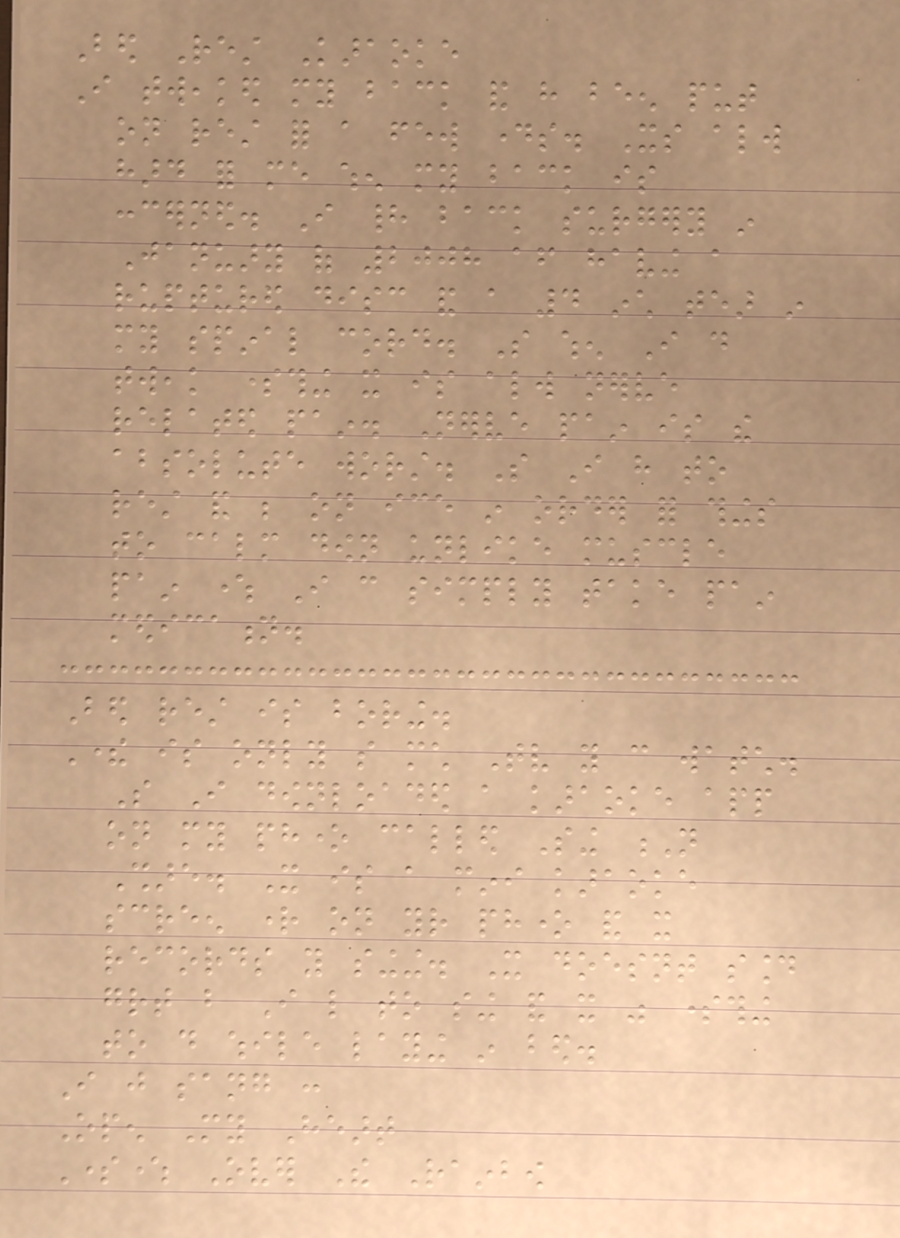Bed Rest Karaoke
I tweaked my back and have been put
on rest for a few days. Its always
hard for me when my back is
concerned. I had back surgery in
January of 2008 after having a
ruptured disc and a 4 inch tear in
my spinal cord. So when I do
tweak something it is always nerve
related pain. Nerve pain is the
absolute worst. So I have to
rest and be on ice in order for things
to calm down unlike muscle
pain where I can simply take pain
medication.
Bed rest is boring.
There is only so much Tv you can watch.
So I downloaded a karaoke app
on my phone called Sing N
Share. It is a mini karaoke
screen right on your phone and it
records you singing. It doesnt sound
great but I like to sing and it was something
to do while laying in bed.
I just sang :
Open My Heart
Somewhere Over The Rainbow
